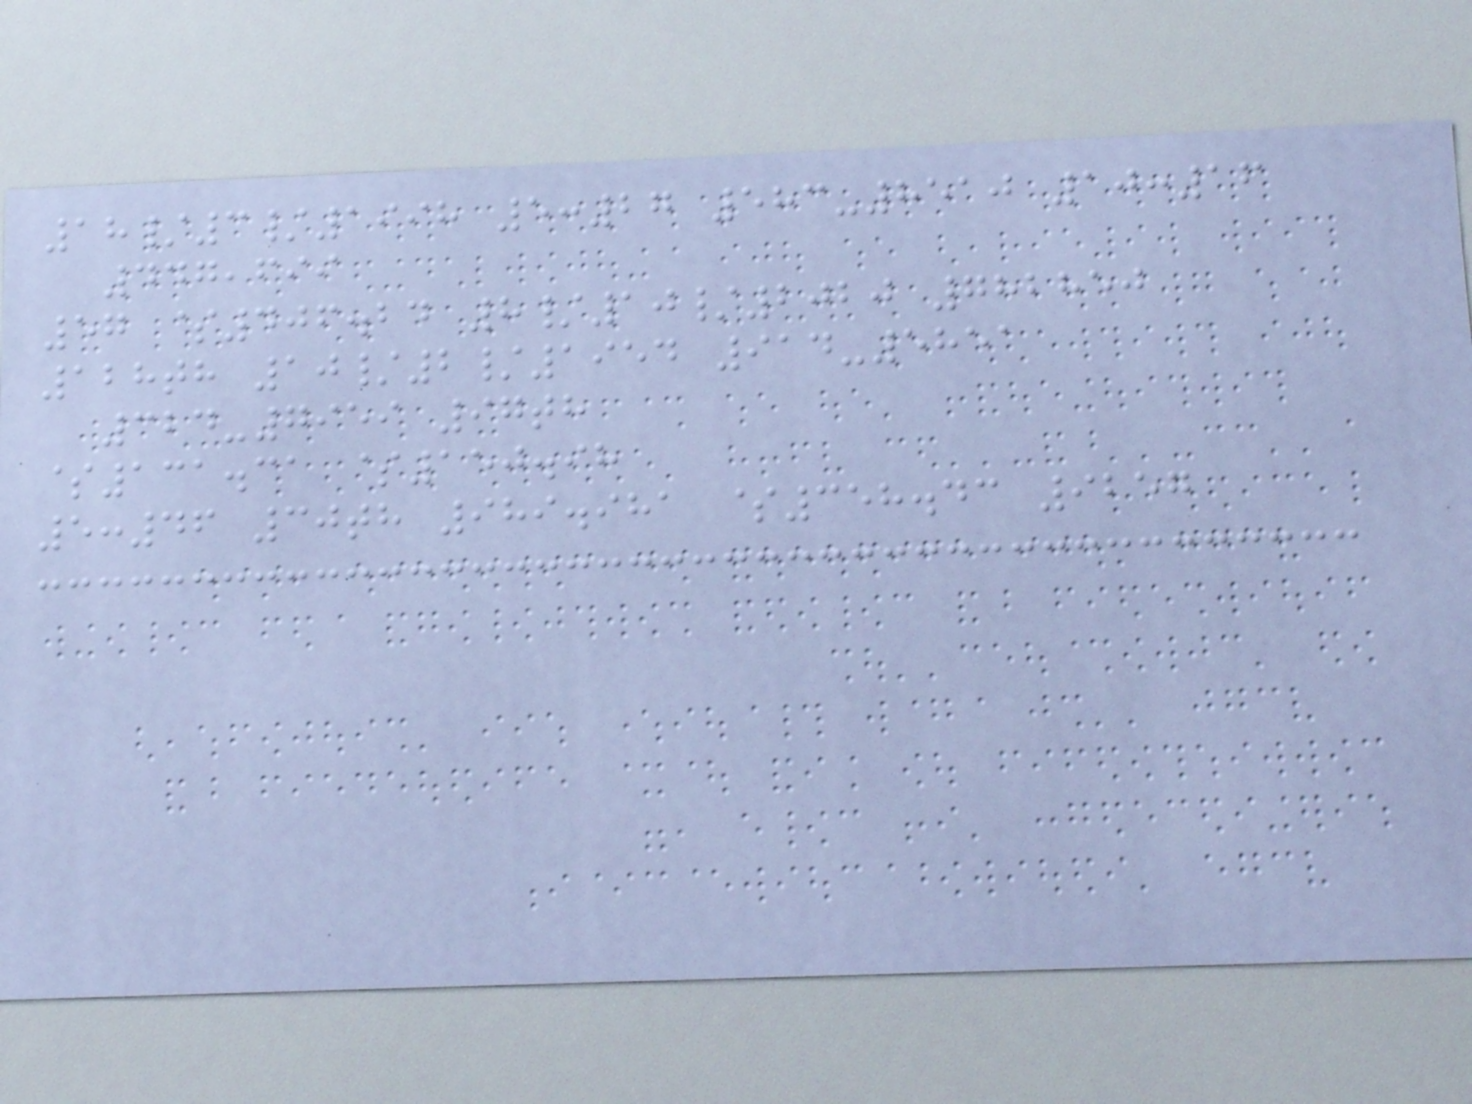18/3/1998 5:27 583-8510 10:16
447,699
57 $406.24 8/10/2020 782850
128th 10/2/1954 914-5851
324-7959 97th
$131.31 $150.98
5:46 30th 989.981 $358.43 9257
